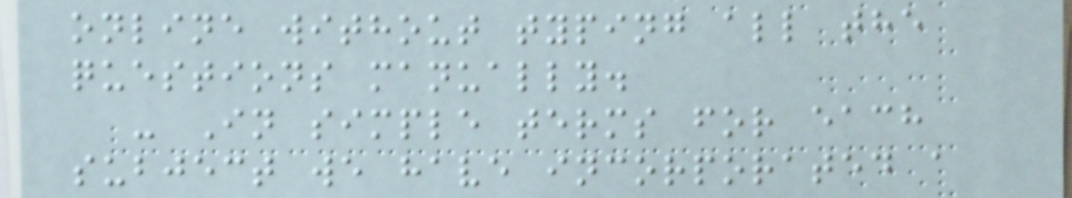online without typing all the
questions manually.
- In simple terms for each
subject we have incorporated a
